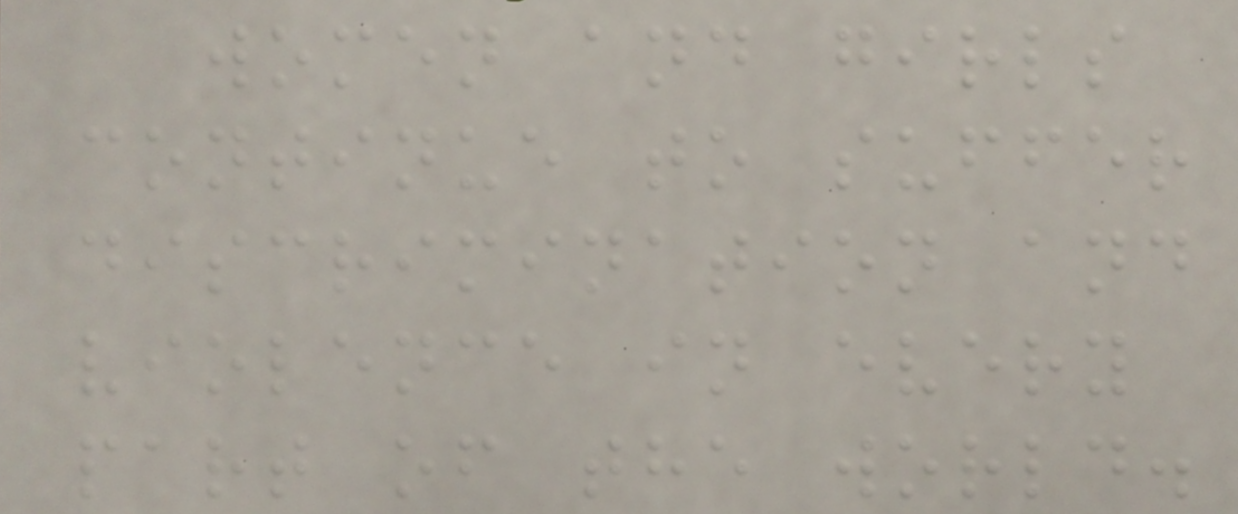women and girls
continue to suffer
discrimination and
violence in every
part of the world.
